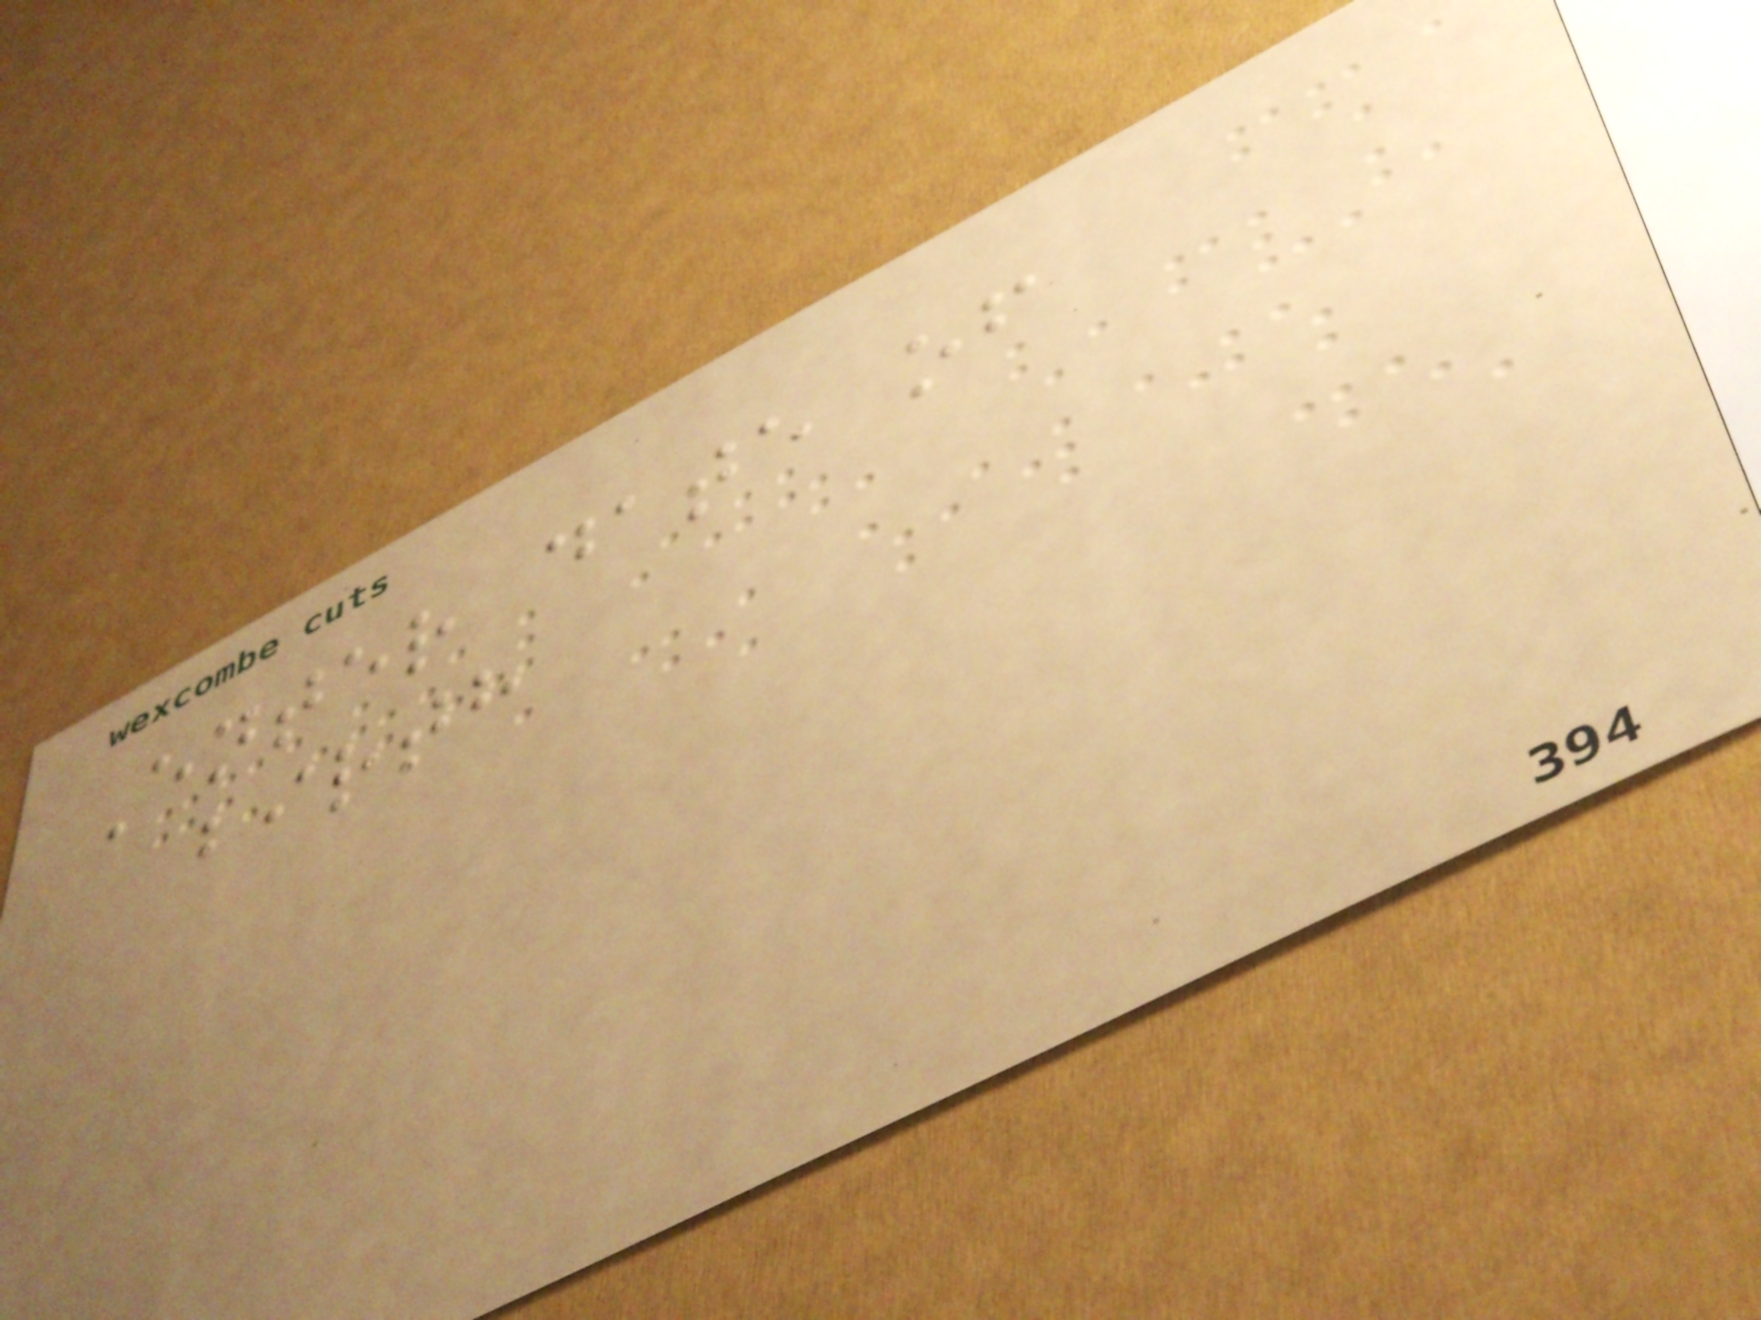Enter date of
birth
